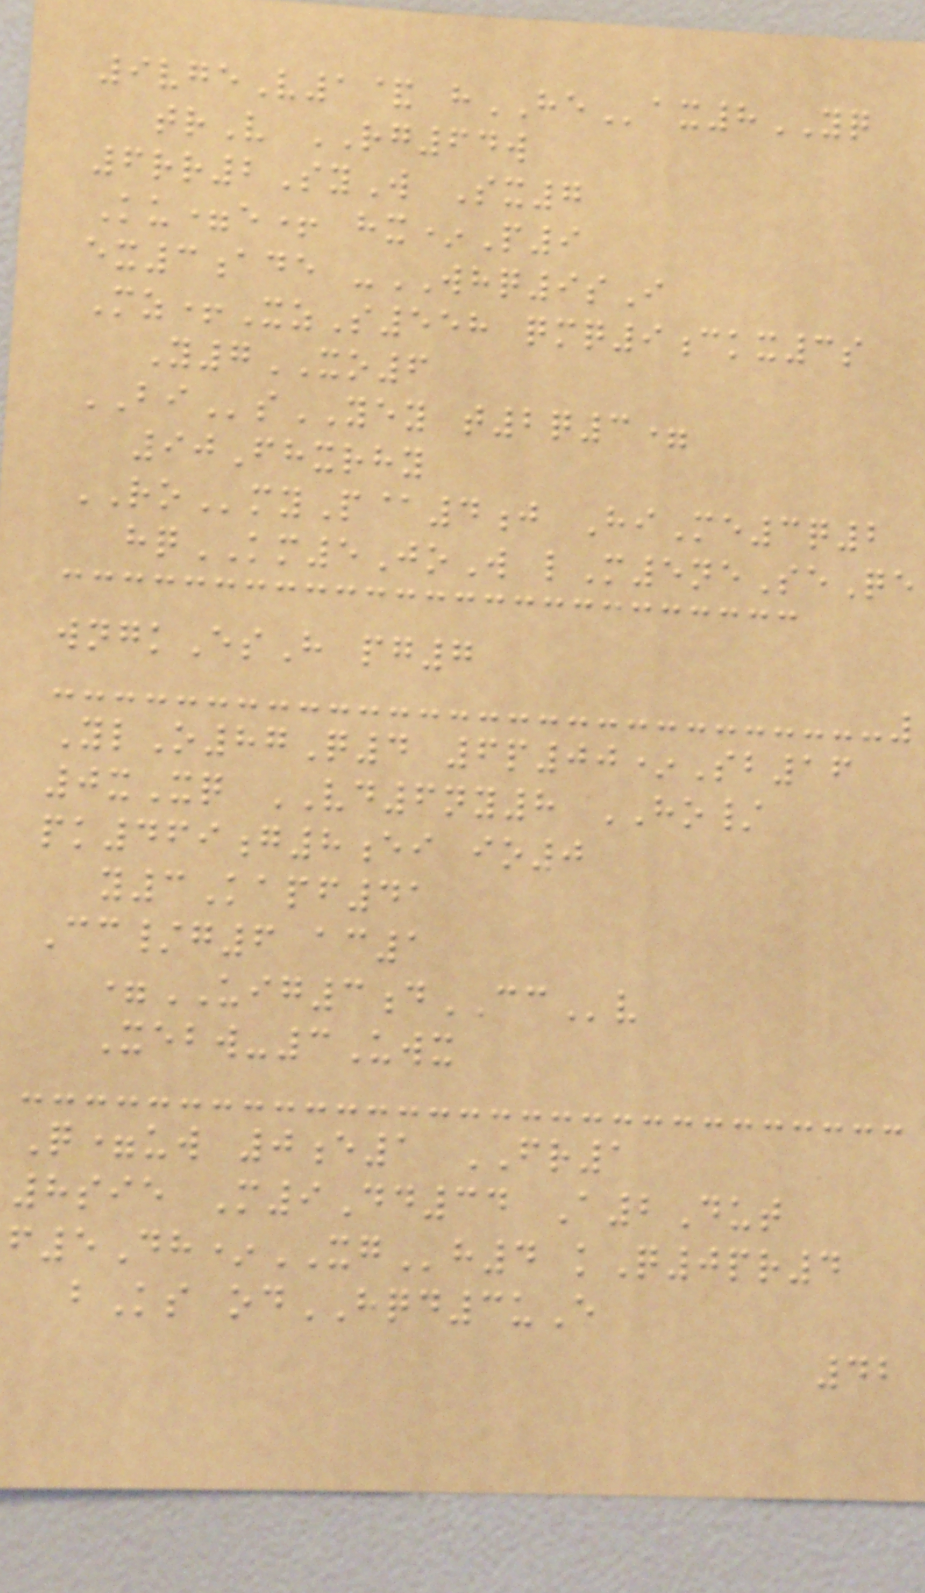9vgeV1& hHEax8YQ
trV RG64w
6rr2SyW Sx7
Ku=e+ hx*P9
ex3ade -WHQ9sI
Mz+XzS558 qmq9ckx3s
Y7XO6
BIsYEY t2q3=
90Fhxrhy
ROmyP@4j HiMe3q2
hqKM5JoW lM5neSeQe
wngkEsH pg7
YlO87Q4 6p00*Sb16
0xXq VD6ny8 HO/
pk469g8ei io0
y3Kapf41
Cc/g6 ac1
=UIG3dCCv
Xebw-3Uwx
Q=uw 0e1 FR1
8sie M9Dd34 A2Dut
f5Dh*XGh4 kQ0pr4
bKs odHQD3uE
42
